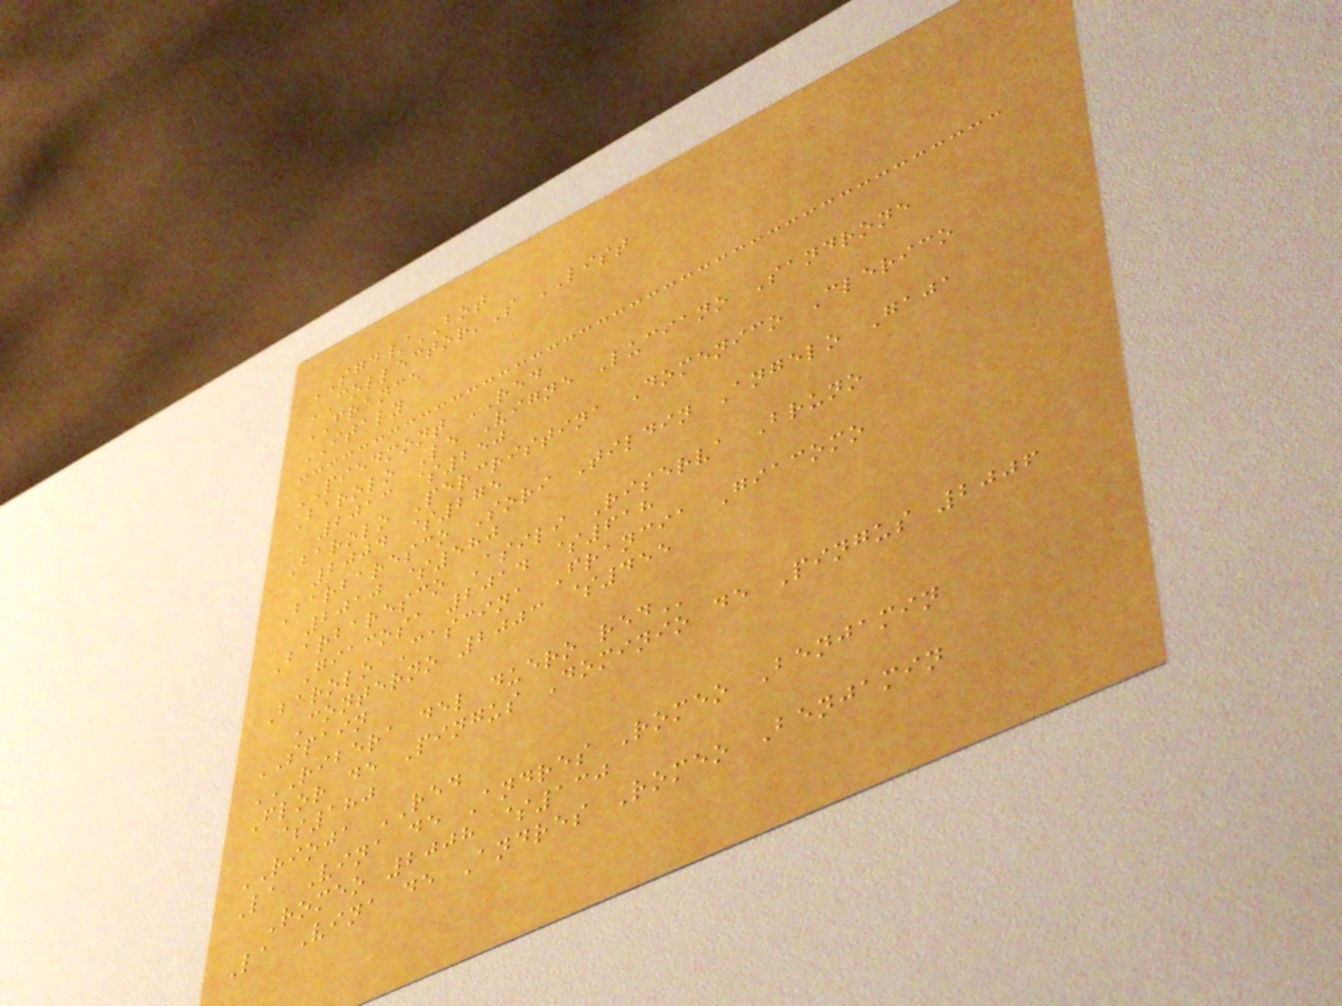SGD/BOT
COLLECTOR'S LIST
FRANCE
ITALY
PIEDMONT RED
Barolo Le Vigne Luciano Sandrone
2013 $250
Barolo Percristina Domenico Clerico
2004 $275
Barbaresco Sori Tildin Angelo Gaja
2010 $580
Barbaresco Asili Riserva Bruno
Giacosa 2014 $618
Barolo Cascina Francia Giacomo
Conterno 2003 $455
SPAIN
RIBERA DEL DUERO RED
Flor de Pingus Dominio de Pingus 2006
$180
RIOJA RED
La Vina de Andres Romeo Benjamin
Romeo 2008 $130
La Vina de Andres Romeo Benjamin
